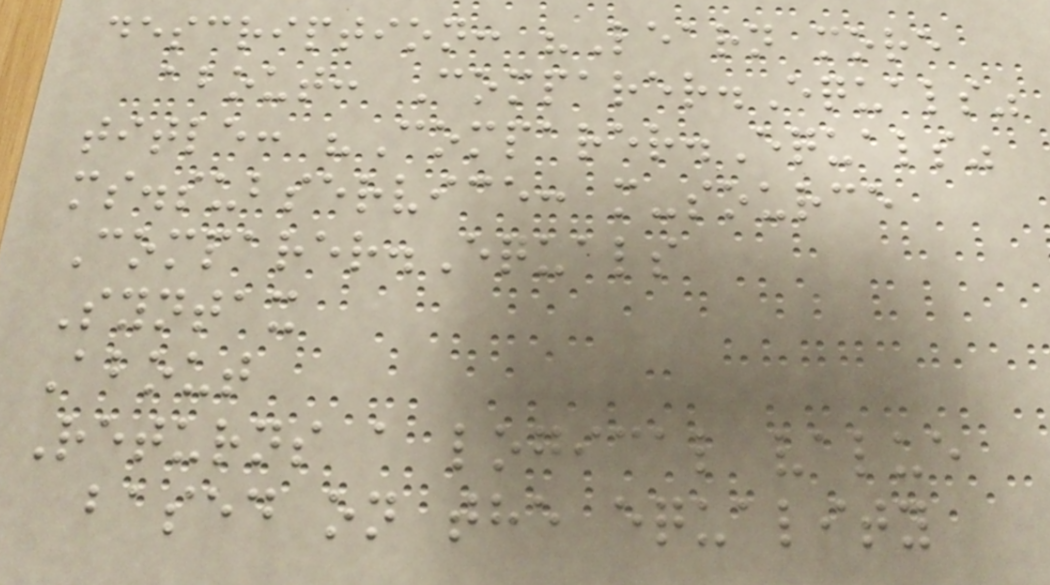description: "Learn more
about: Comparer.Equals"
title: "Comparer.Equals"
ms.subservice: m-source
Comparer.Equals
Syntax
About
Returns a logical value
based on the equality
